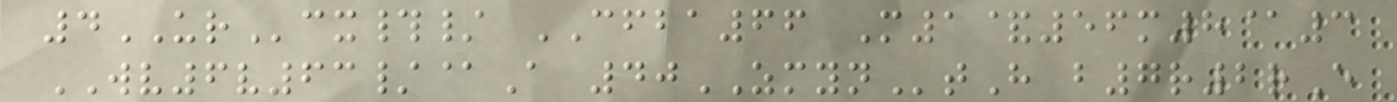4URcx#/ CFBA66 M1&56m8@3
WV6v63/@A 40ZMYNtH b7r2rE
